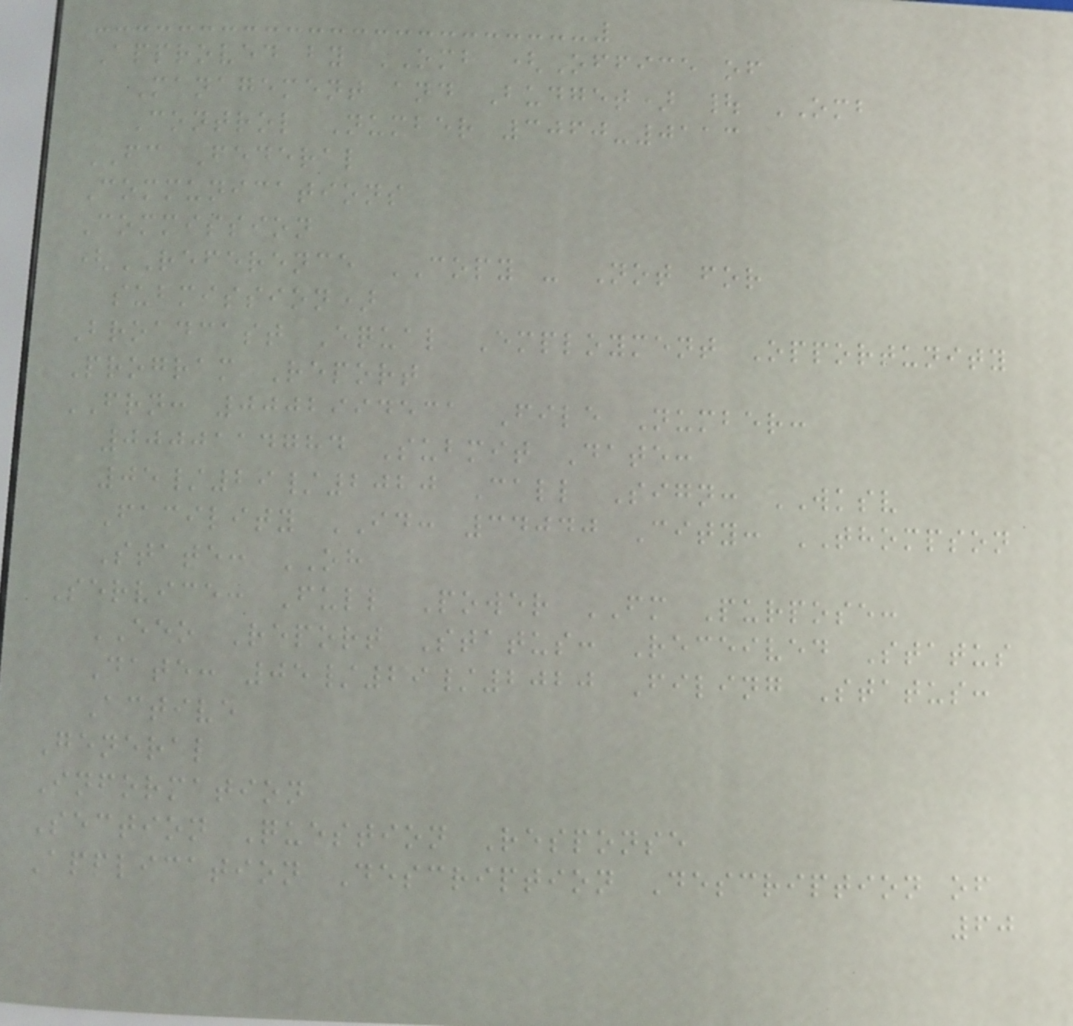Approved by OMB (Office of
Management and Budget) | OMB
Control Number 3060-0113
FC Federal
Communications
Commission
(REFERENCE COPY - Not for
submission)
Broadcast Equal Employment Opportunity
Program Report
FRN: 0002994531 File Number:
0000114784 Submit Date:
05/29/2020 Call Sign: WKSV
Facility ID: 34040 City: THOMPSON
State: OH
Service: Full Power FM Purpose:
EEO Report Status: Received Status
Date: 05/29/2020 Filing Status:
Active
General
Information
Section Question Response
Application Description Description of
60
